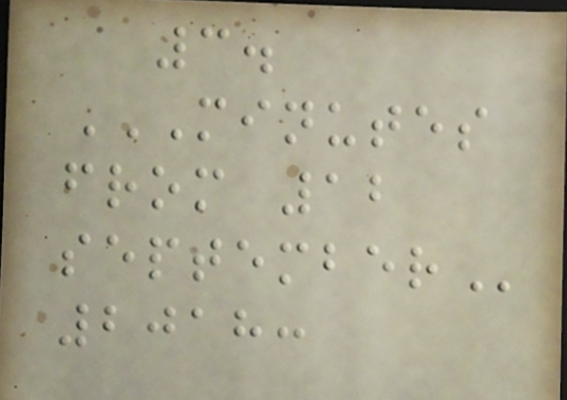3.
MINUTES
FROM 12
SEPTEMBER
2018:
